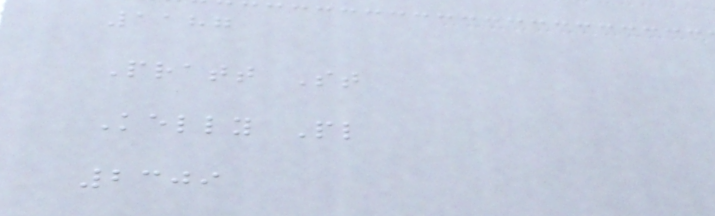1187
Pratt St
Kelly Pl
2309
